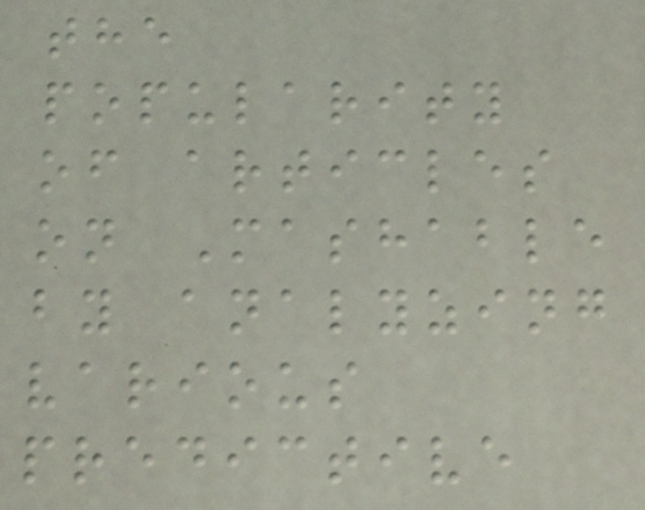the
popularity
of articles
on Mashable
by analyzing
various
predictive
